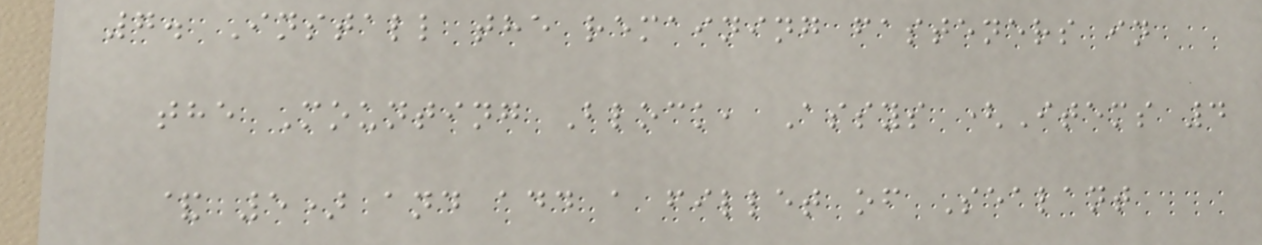7. Install the remaining fasteners in
the Mounting Block, Assys (Items 4
& 5) and add a fillet of Sealant
